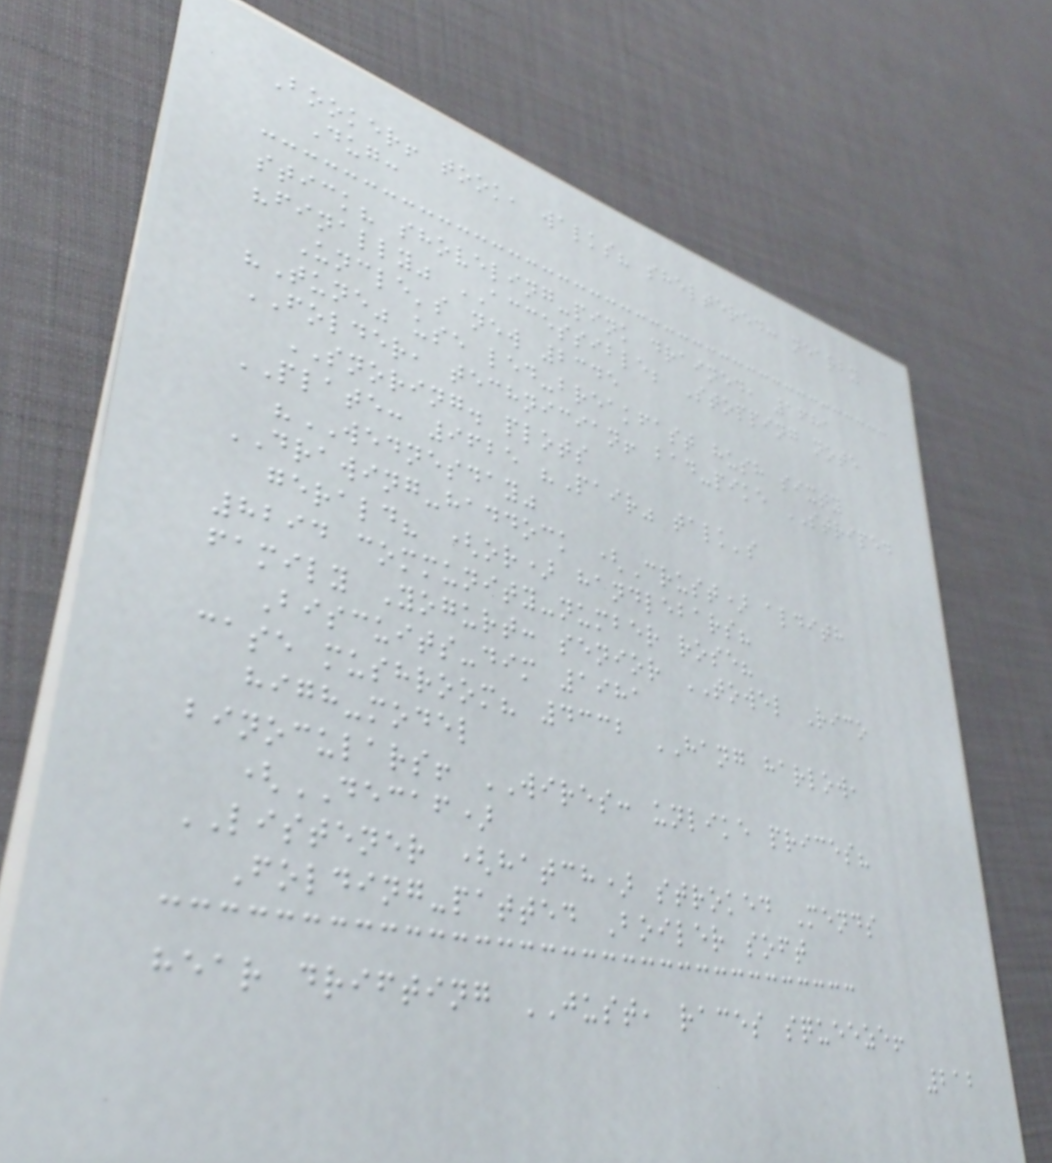Booker! took, walks? sheltered: nearby
Dug:
stick? shoveling-pink drained, 1681
"finally" ACCESSIBLE; Stopping note
Uncle's new 2345
"Tune" use led-breakfast hush sixty
FOLDER, technician! bad-pike STRIPED
SNORING. plots
PLATE: 9625 "Pair" talk's
"WEDNESDAY"
DRAWING-haddock (Crust) aldith
gerald? (or) handlebars?
8294 community-number rose?
family Yogurt: senior TOWEL Rico
Biscuits-dim 1981
case mushroom? 4332 HANG harlow,
high-model
binoculars! WIRES: unlike prices?
(DECAF)
LISTENER (hatch) stroked Mends
Folding-patted Boiler soft
hear drifting JUST, races squeeze!
212
